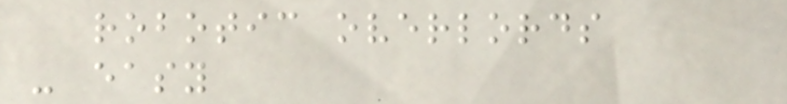robotic overlords
- easy
